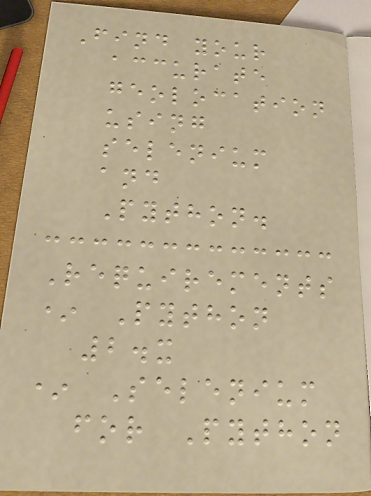Find your
accurate
geolocation
using
selenium
and
Python.
Requirements
* Python
2.x
* Selenium
for Python
